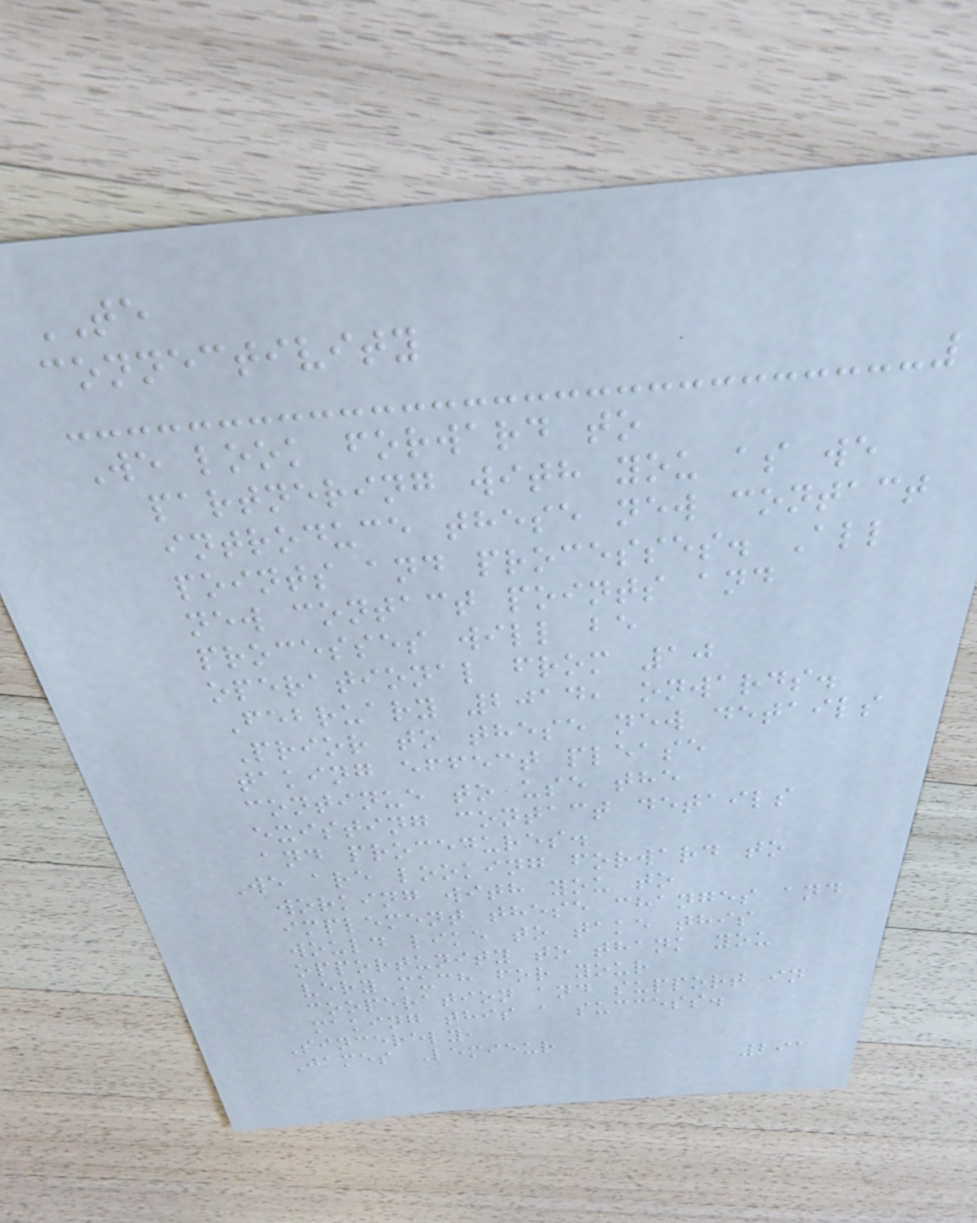TE
connectivity
We look forward to
partnering with you as we
introduce these new contact
points and processes. All
new contact points and
processes will be
operational from 10
February 2014, onwards.
Prior to these new details
taking effect please
continue to use the
existing contact details
and procedures.
We are looking forward to
working with you to
implement these changes and
would like to take this
opportunity to thank you
very much for your
cooperation and support in
making this a success.
Sincerely,
James Lemieur
291
